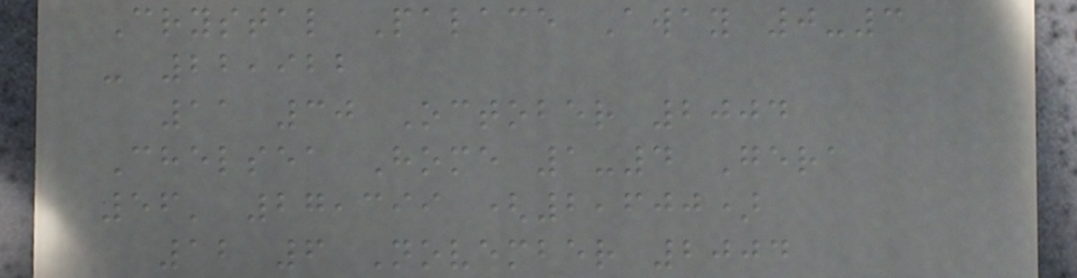Crystal Palace Away 0-3
- 22,922
11 30 October 2004
Chelsea Home 1-4 Gera
56' 27,399 (2,600)
12 6 November 2004
